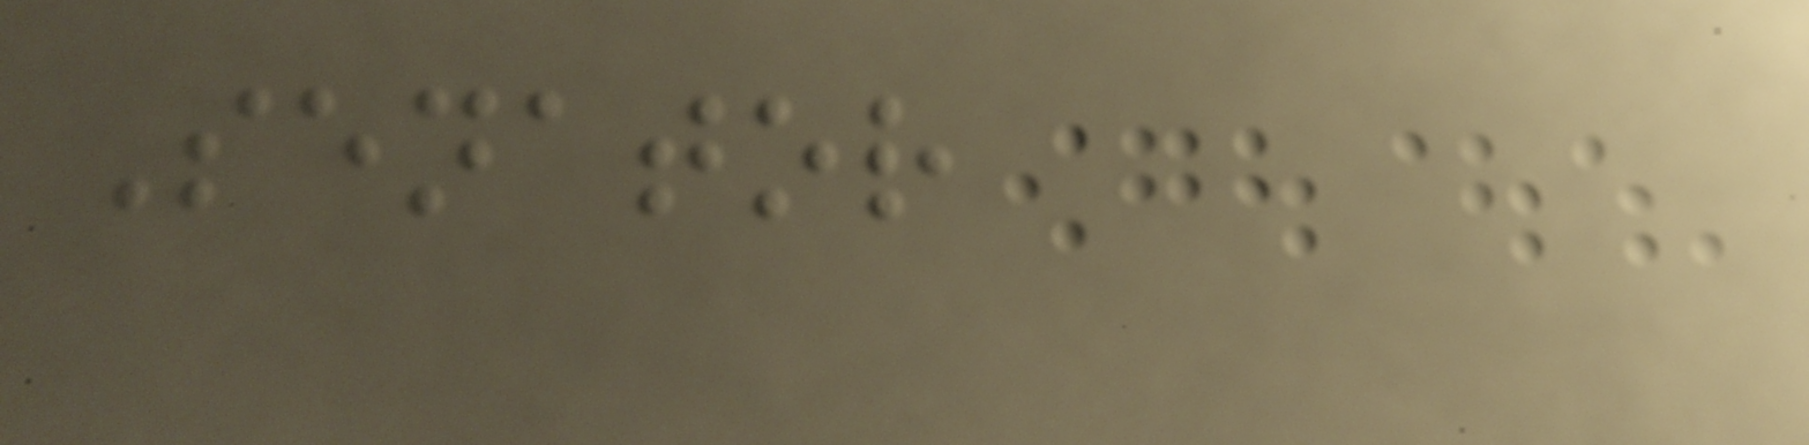Senator
